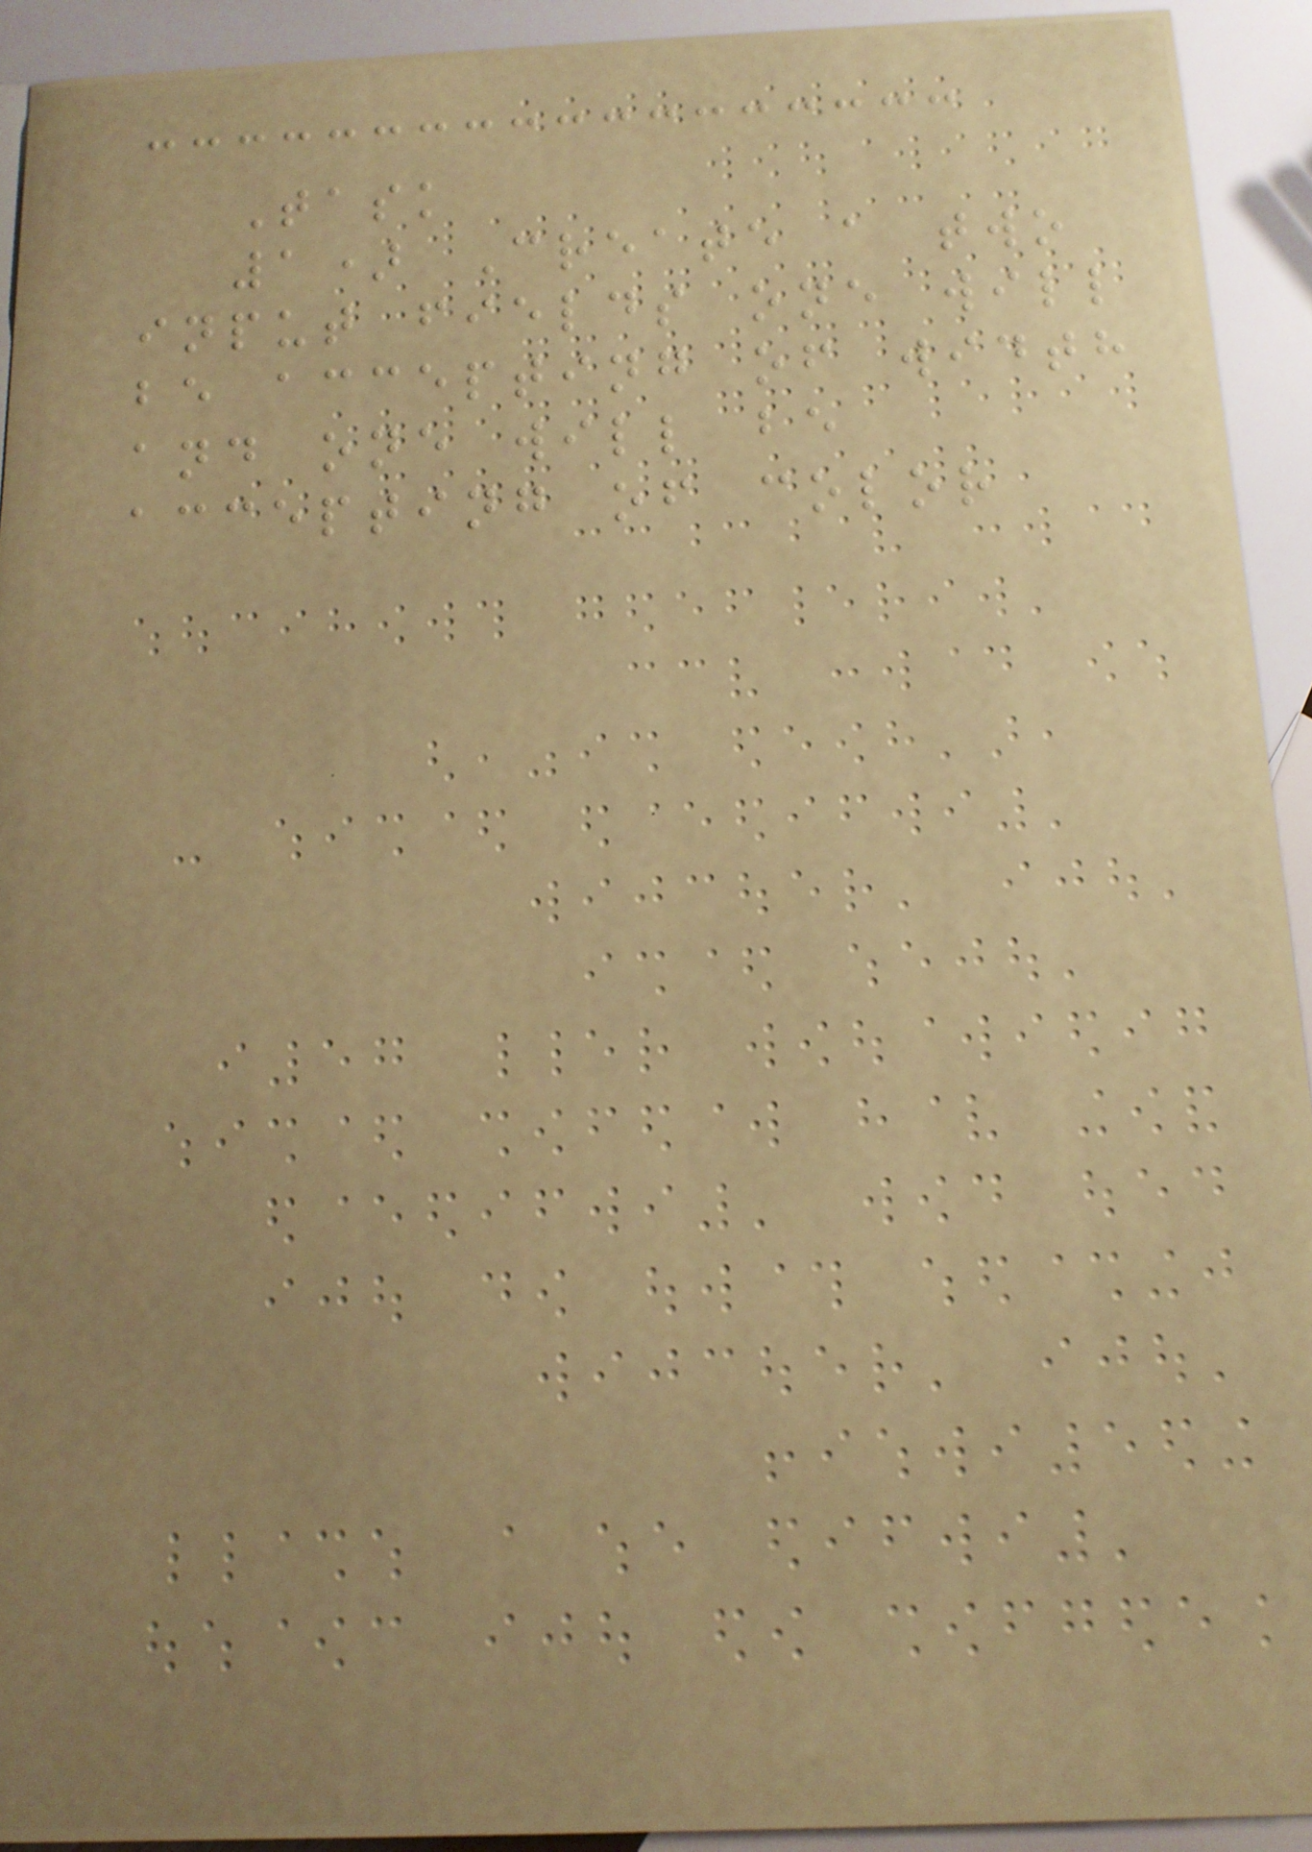Task
1) Create a two
input fields one will
be accepting of width
and one will be
accepting of color
